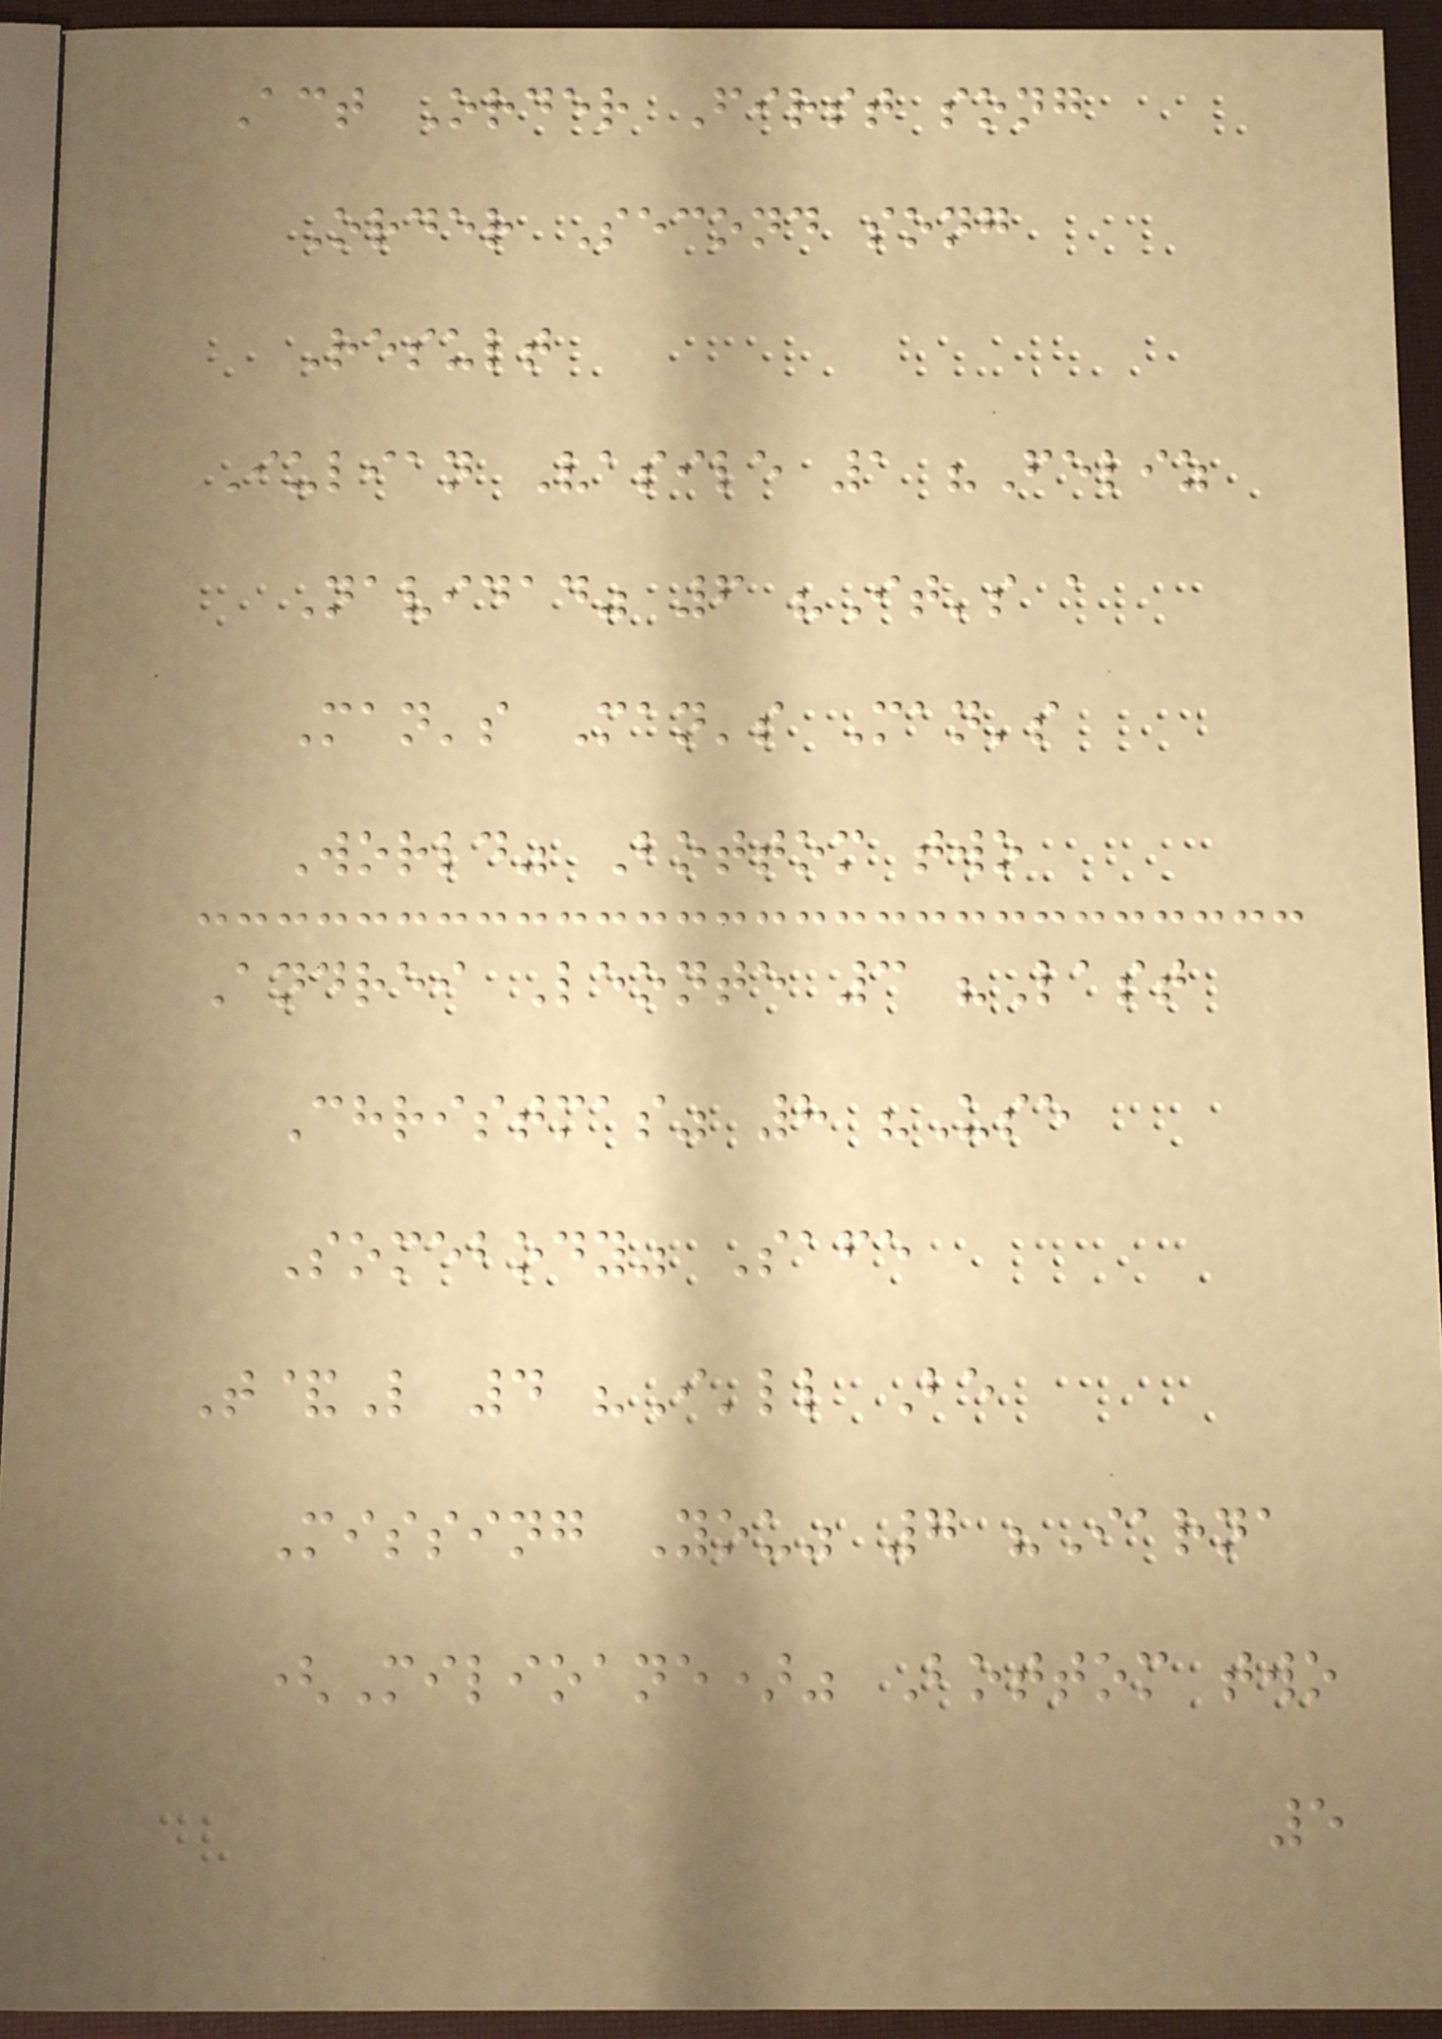Act Order First song
Order Second song
Result
Iulian Vasile 1 "Feliz
Navidad" 6 "It's a
Man's Man's Man's
World" Bottom two
Andrei Leonte 3 "Last
Christmas" 8 "Use
Somebody" Safe
T&L 4 "I'll Be
Missing You" 7 "Iarna
(Milioane)" Bottom two
5
